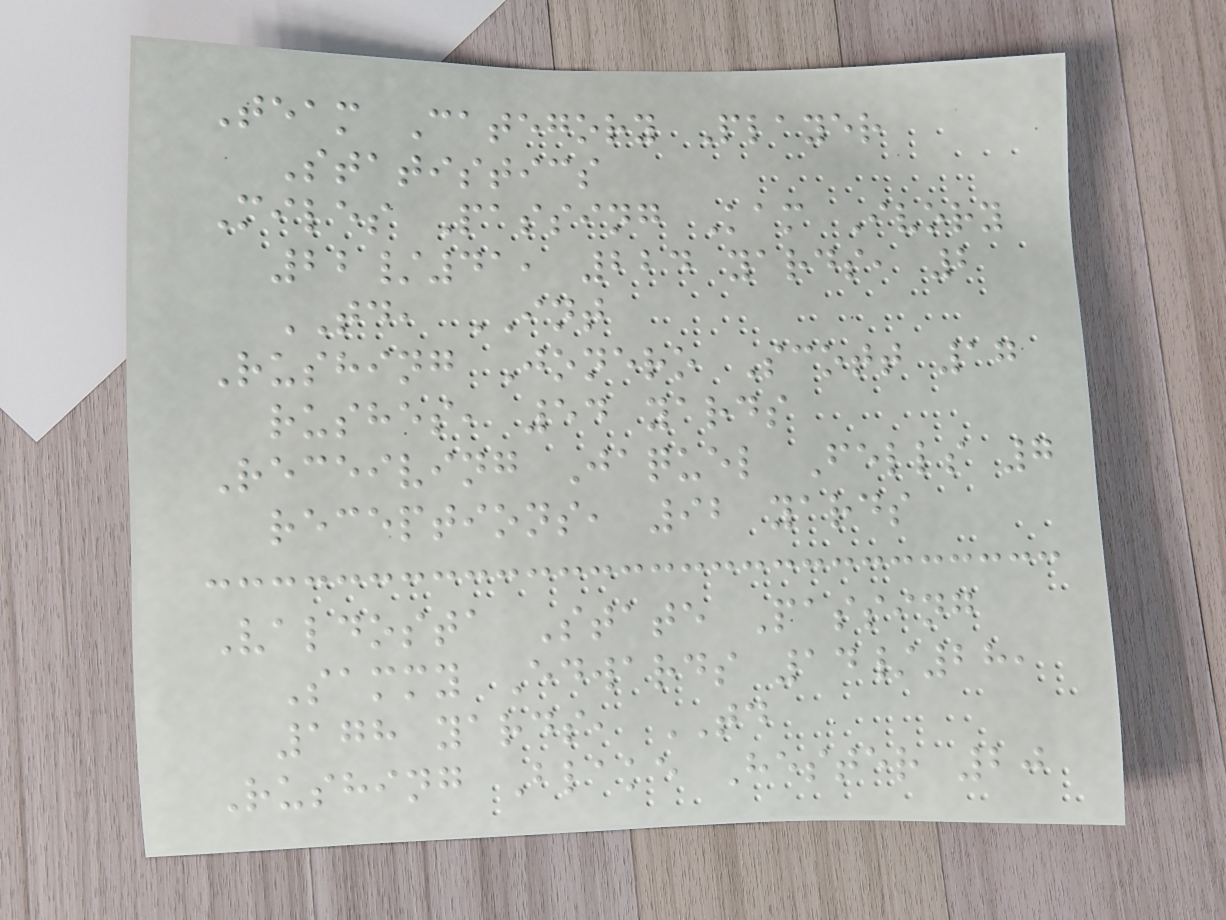Team Category Player
Statistics
Miles Passing Kam Ivory
22/41, 224 yards, 2
TD, INT
Rushing Jonero Scott 17
rushes, 54 yards
Receiving Jaquel Fells 7
receptions, 92 yards
Valdosta State Passing
Sammy Edwards 14/28,
178 yards, TD
Rushing Blake Hester 20
